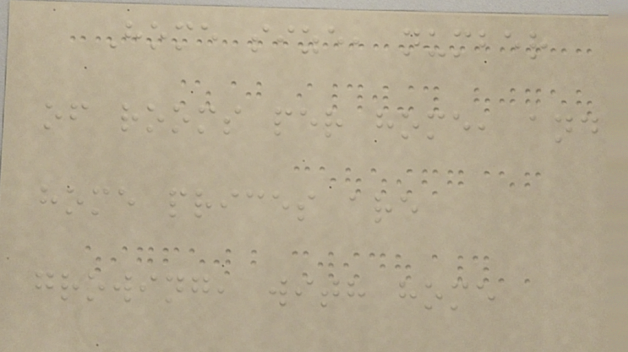Home size, number
of rooms per home, and
home prices are
growing, with home
